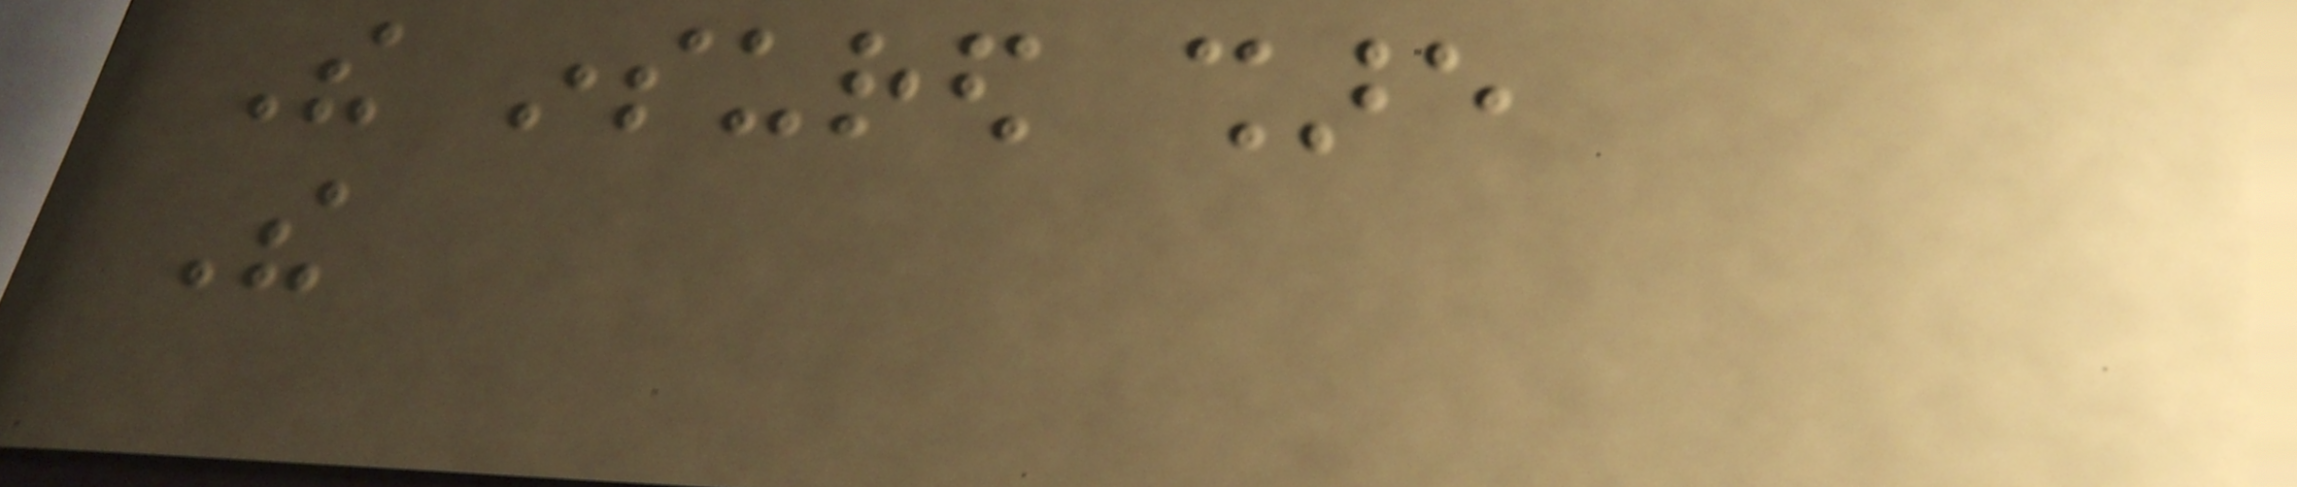The insured share
The
